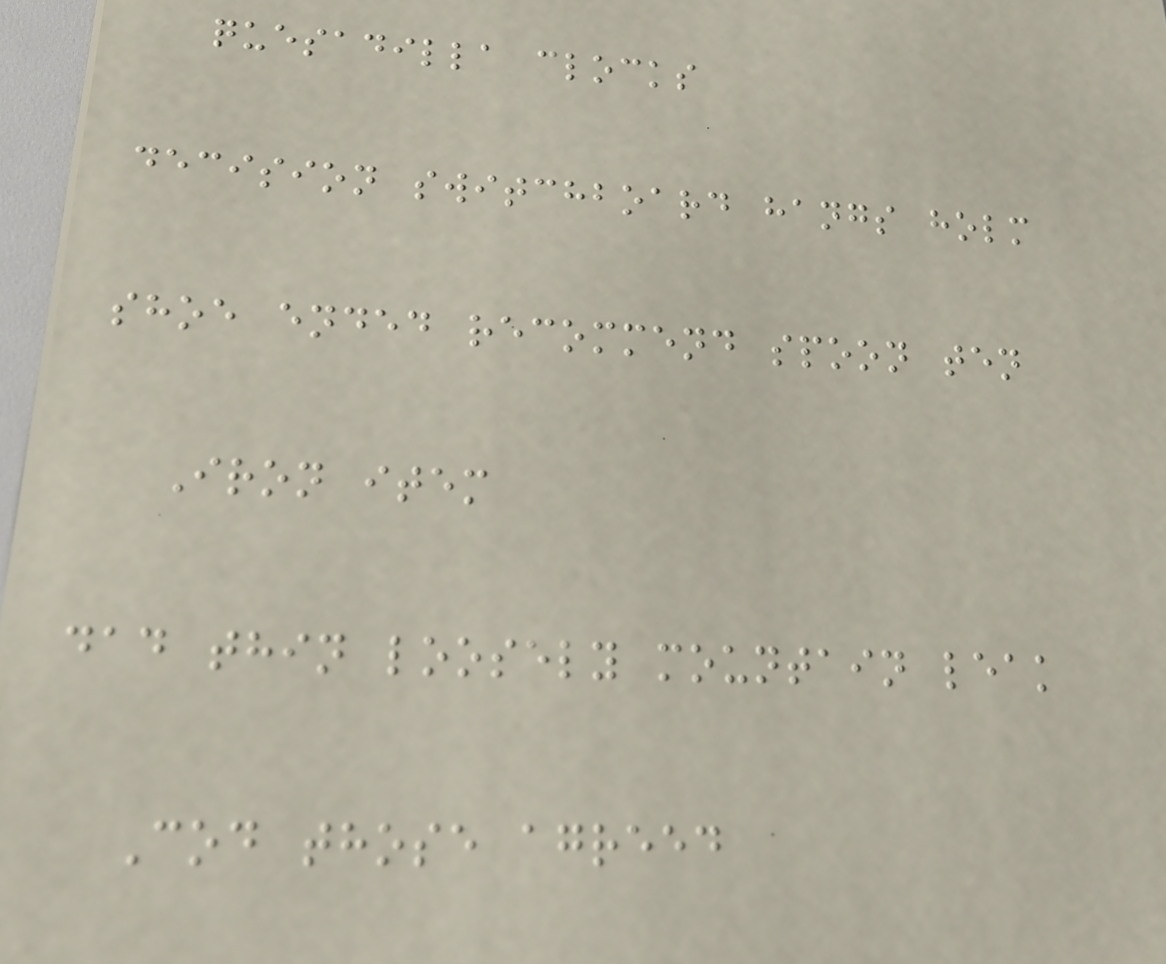quesadilla clocks
decision switchboard hangs holm
shoe ended recommend spoon ten
Iron item
dad thin loosely mountain leak
Cod those agreed
